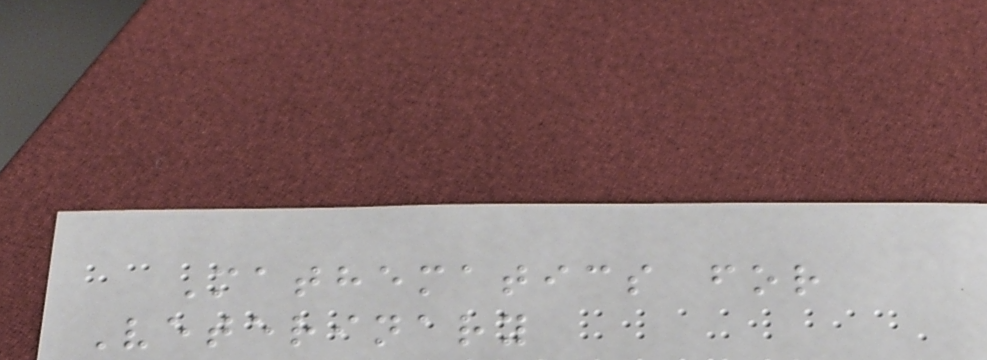Mathematics for
Veterinary
